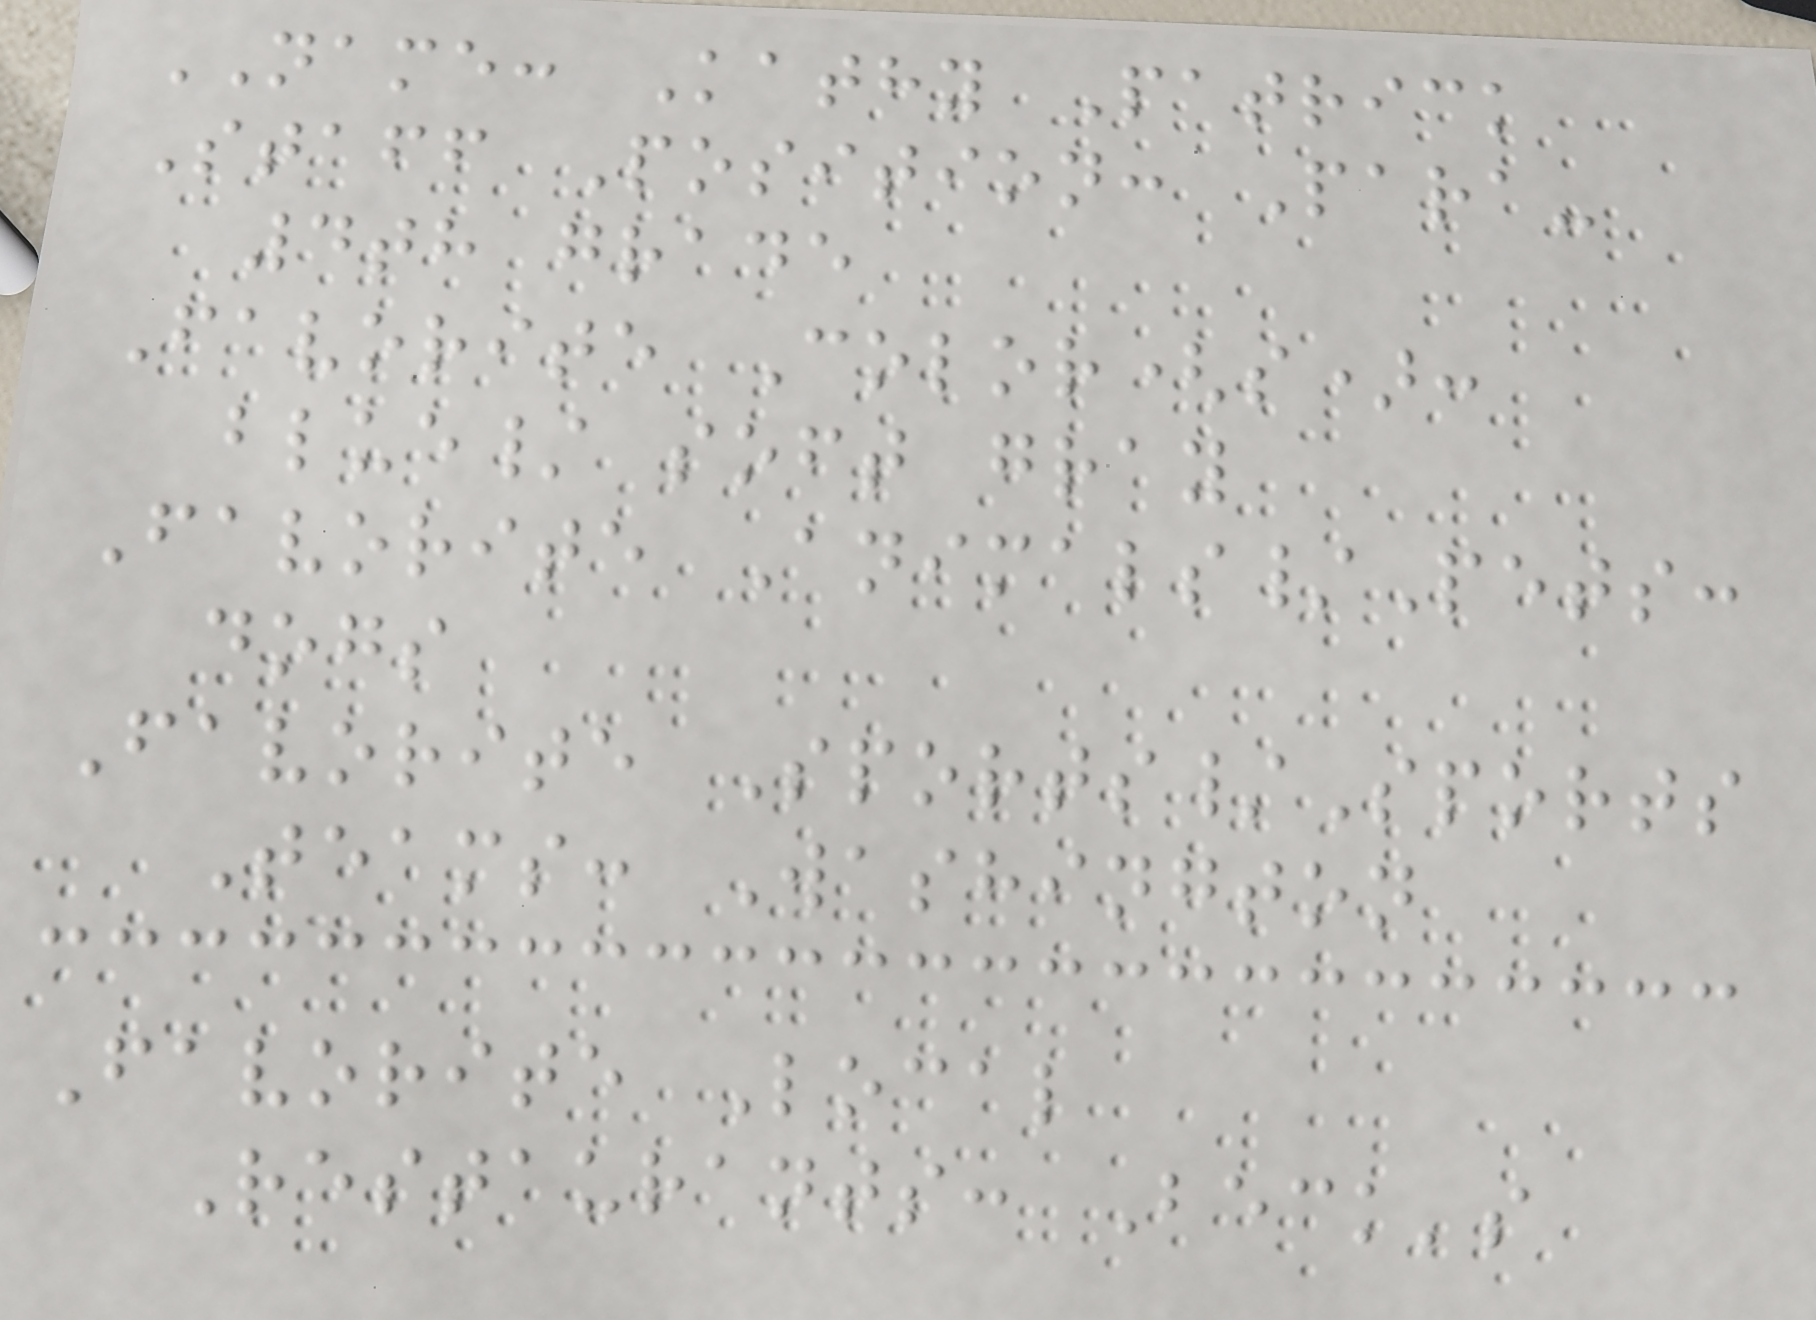NAME: Kathy Patrick
Staff Position: Para-
4th grade
Favorite Color(s):
blue/ soft gray
Favorite Animals/Pets:
dogs
Favorite Sports/Sports
Teams: Washington
Favorite Local
Restaurants: Beck's
